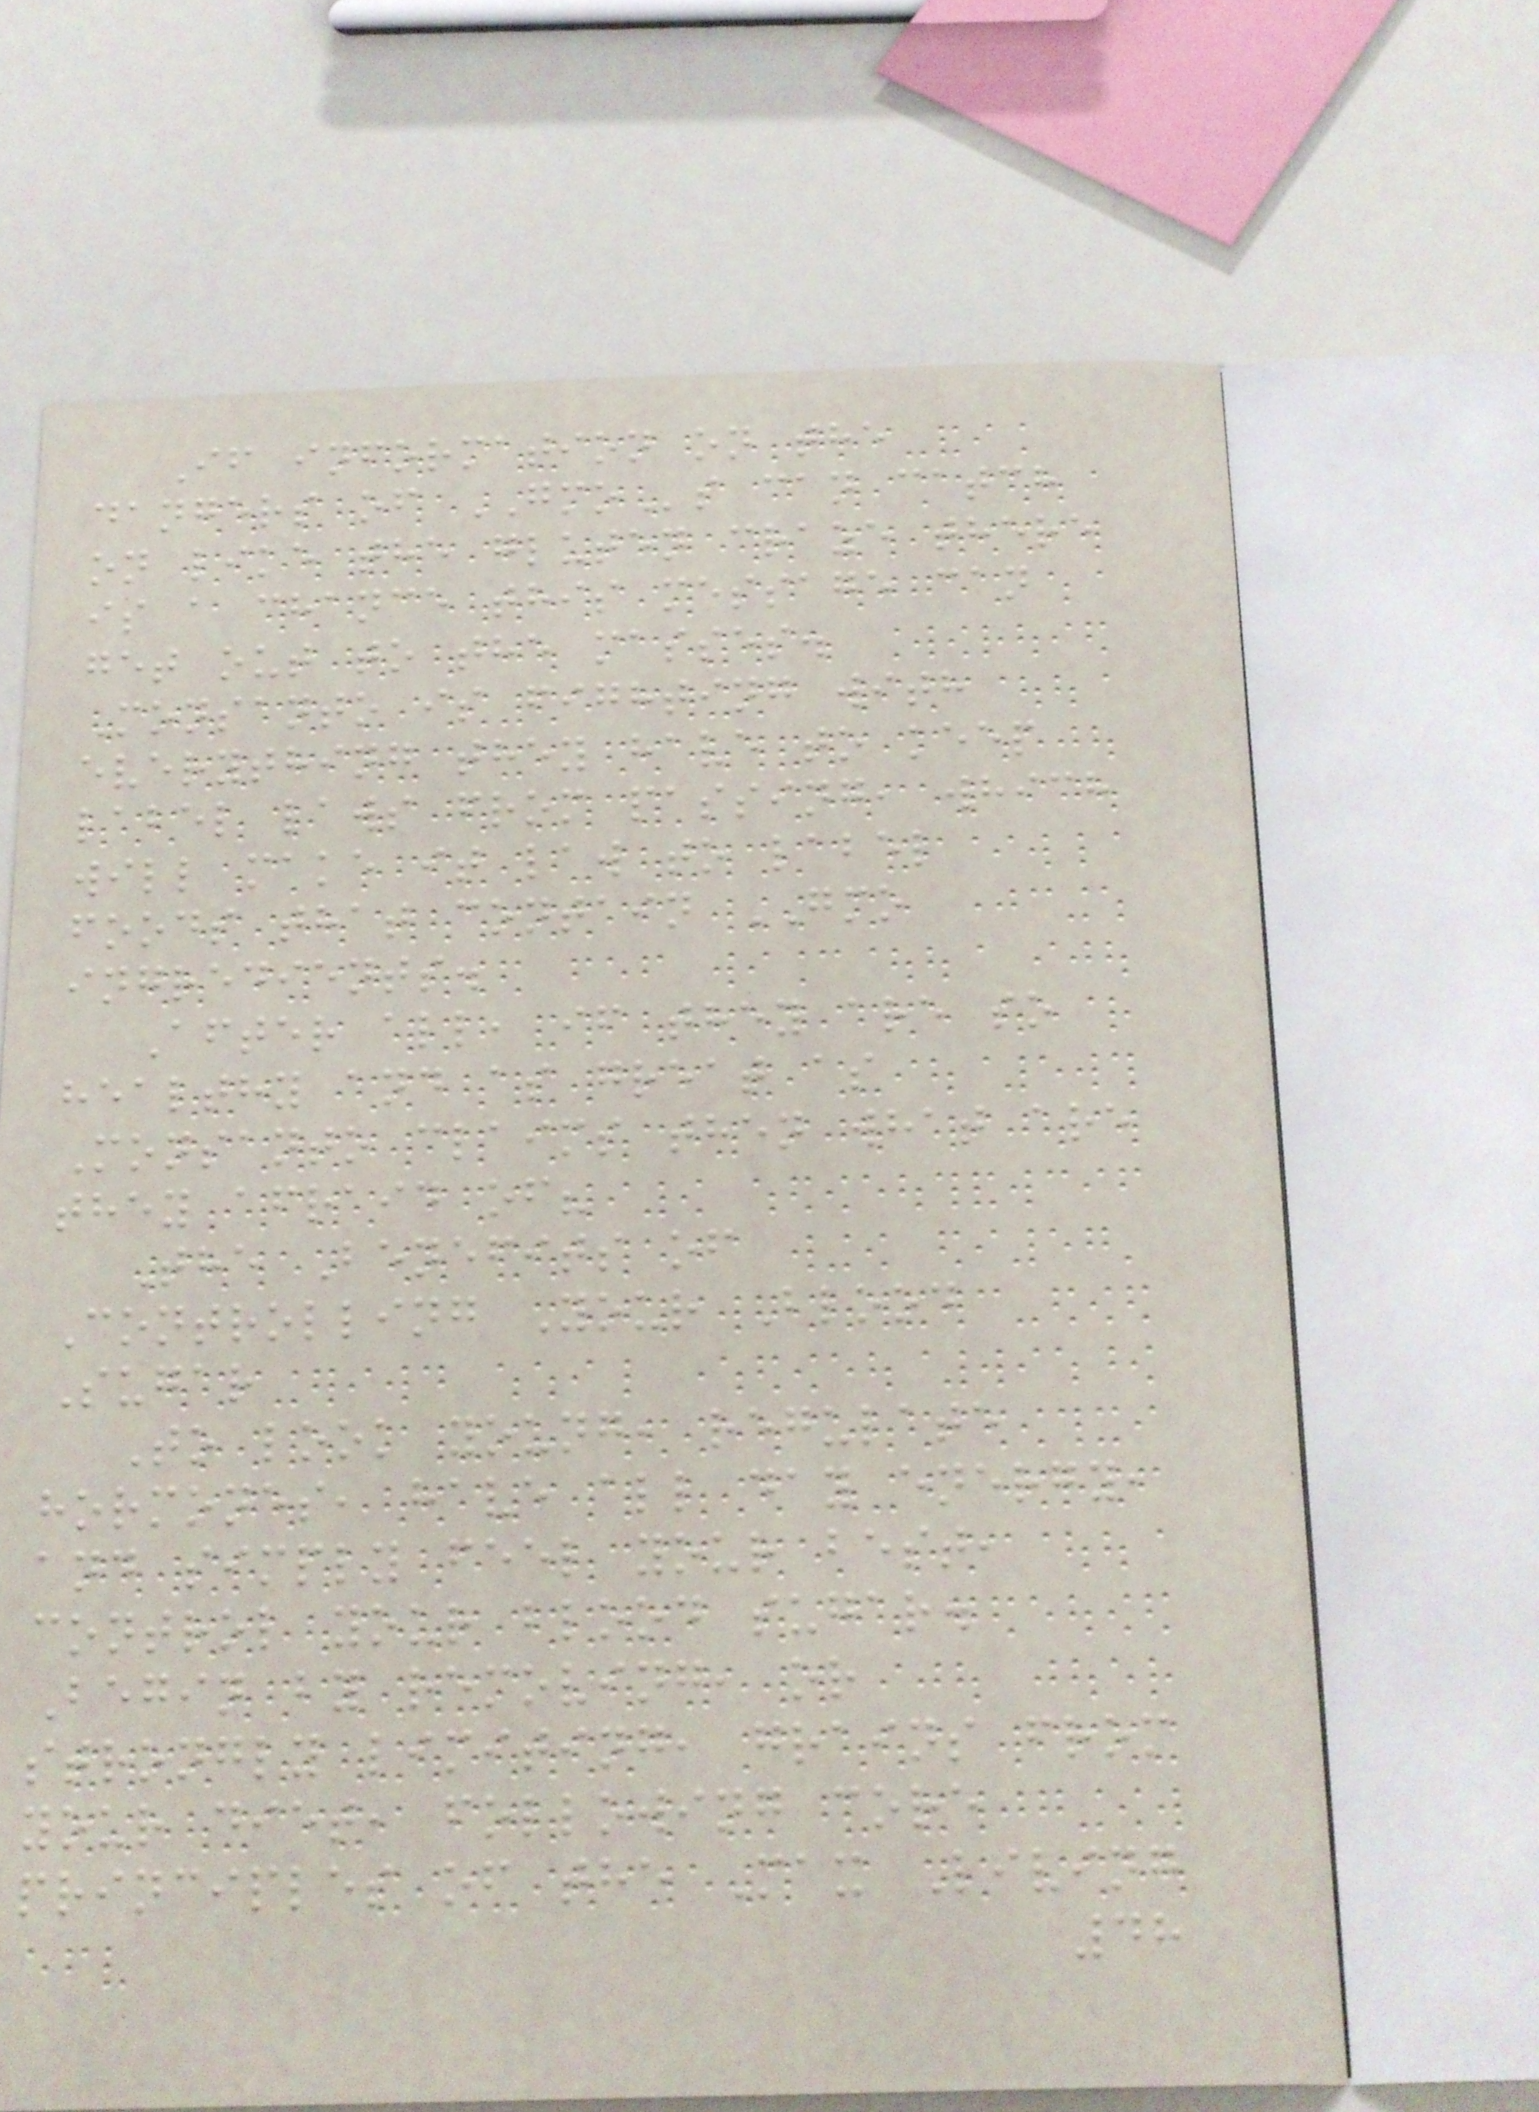If information on the
dangers of GMOs can catch
on like the gluten craze there
is a chance this message can
get out to the masses.
Monsanto is fighting with
everything they have to keep
label laws from passing, which
will make it law to label
foods that contain GMO
ingredients.
After all, if they are so
healthy and as great as
Monsanto claims then what are
they afraid of?
The Benefits of
Controlling Your Blood
Sugar
To look young, regulate
hormones, have all day energy,
and simply feel your best,
control your blood sugar.
Begin by removing, or
strongly limiting, grains from
your diet, following core
principles of the Max Living
48
